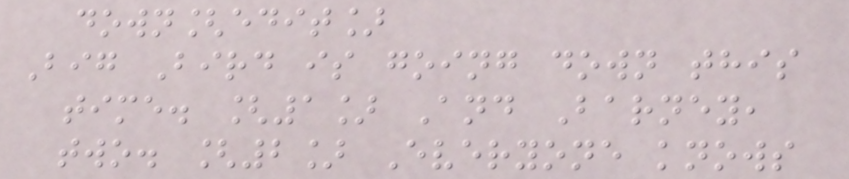down[edit]
Big Bird is going down this
time. [1] And Barney,
two. [2] Everyone knows
